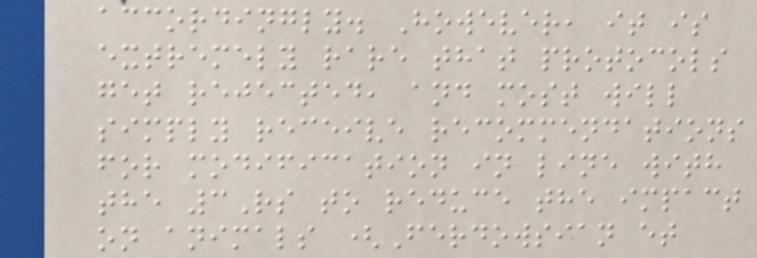accordingly. However, it is
extremely rare that protocols
get rejected, and most will
simply receive recommendations
for modification in line with
the 3Rs to reduce the impact
on animals (Ferdowsian et
